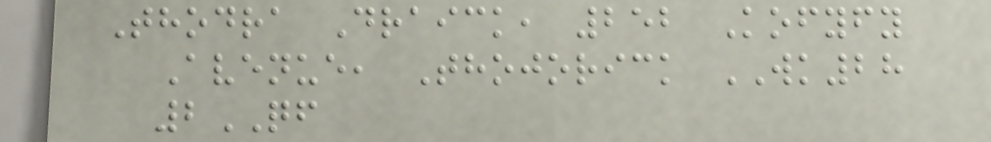Thodra Draick, 252 Kofyfy
Avenue, Thojorick WK28
2QF
